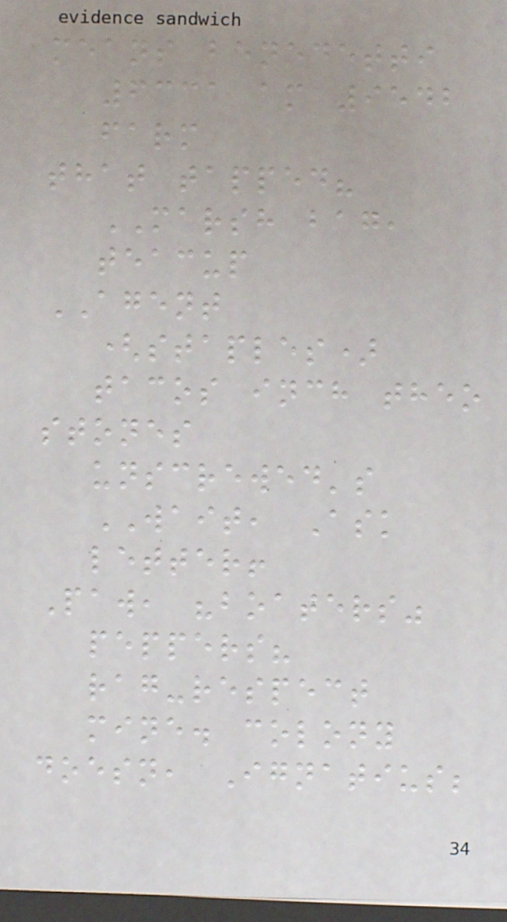means benedetti
6331 am 9542
farm
that tapped?
MARSH bag,
teacup
AGENT
(staples)
tacos inch theo
stones
unscrewed's
WAIT, Ask
letter!
Paw, "boaters"
peppers?
rag-respect
mine. colony
doesn, Ignatius;
